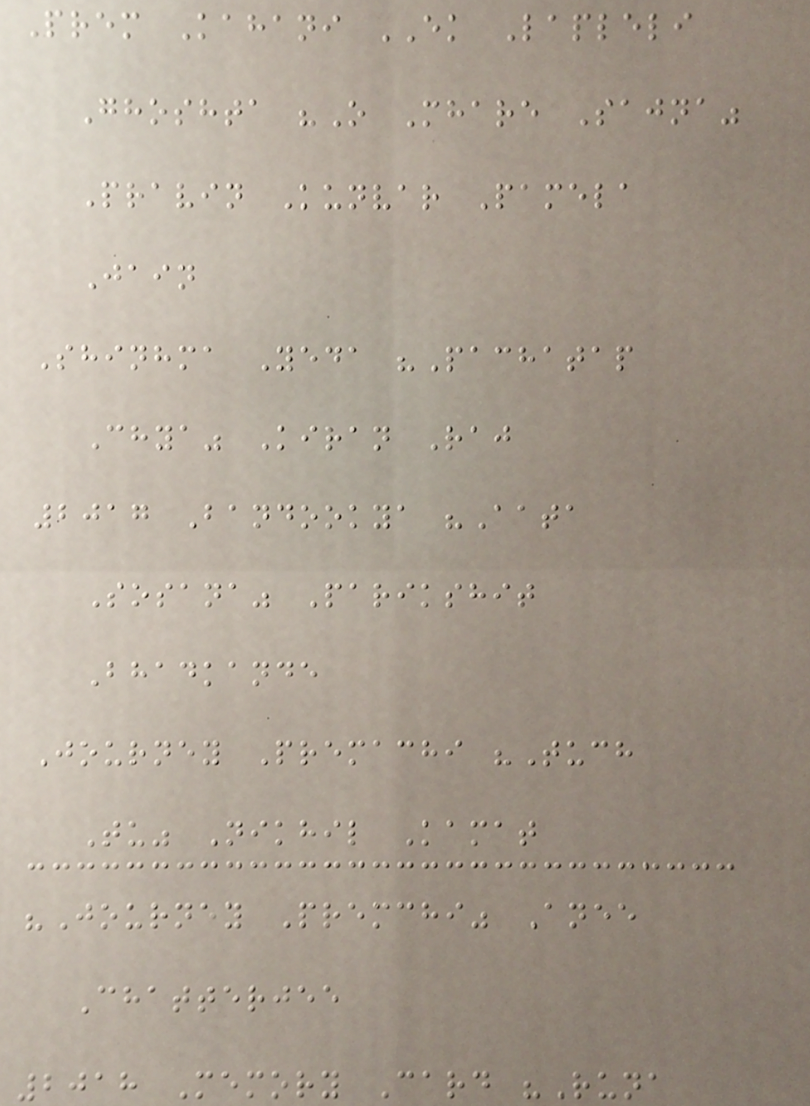Prem Kahani EK Lapleli
Ghoshta "O Mhare Sajna"
Pravin Kunvar Pamela
Jain
Shinhma Yeda "Pachatap
Chya" Kiran Raj
2017 Bandookya "Aata
Sosana" Parikshit
Bhadkande
Journey Premachi "Tuch
Tu" Nikhil Kamat
"Journey Premchi" Anee
Chatterjee
2018 Memory Card "Runa
